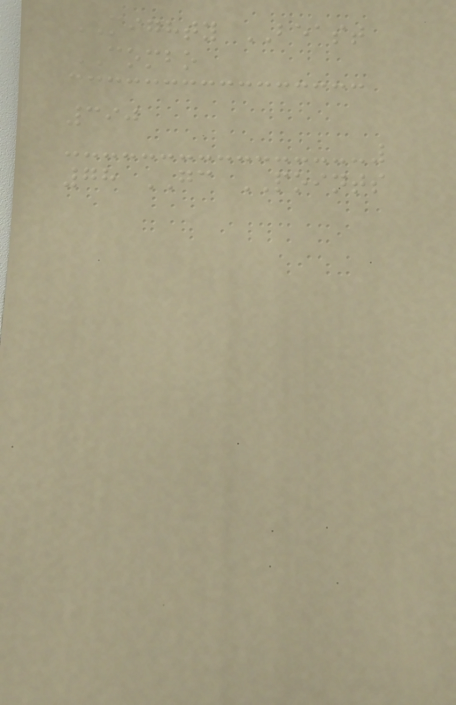MIGHTY BEAST
COMBO
390
78 GC POINTS
